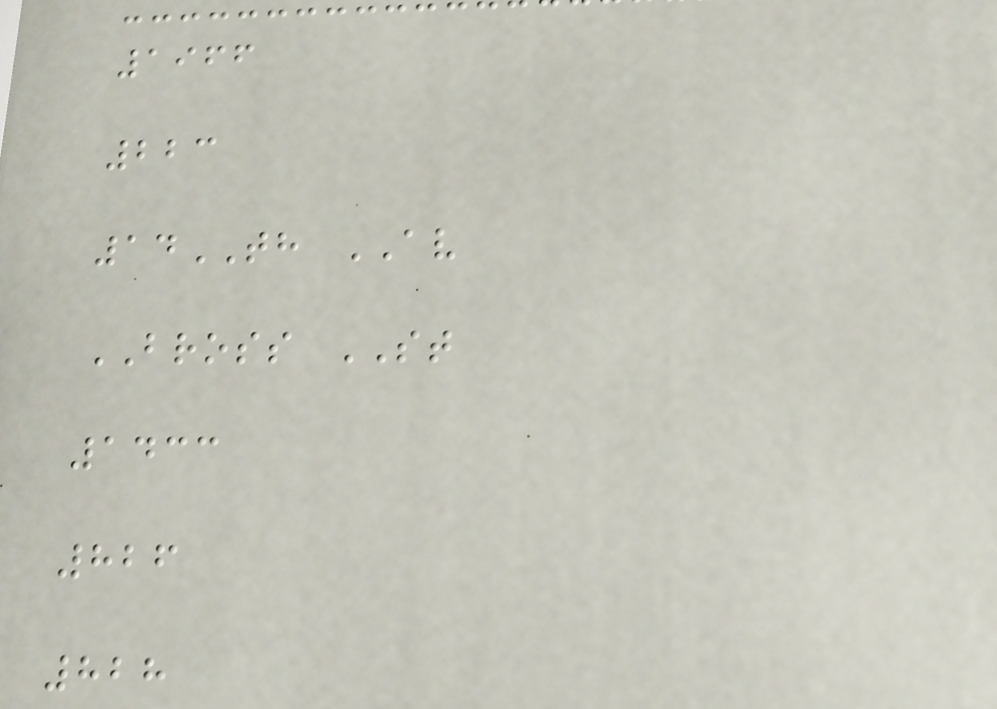1966
223
14TH AV
BROSS ST
1433
826
828
